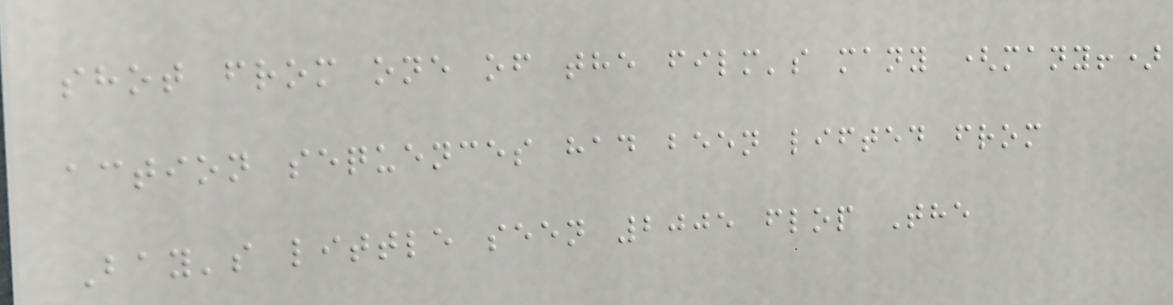shot from one of the film's many (many!)
action sequences had been lifted from
Bay's little seen 2005 flop The
